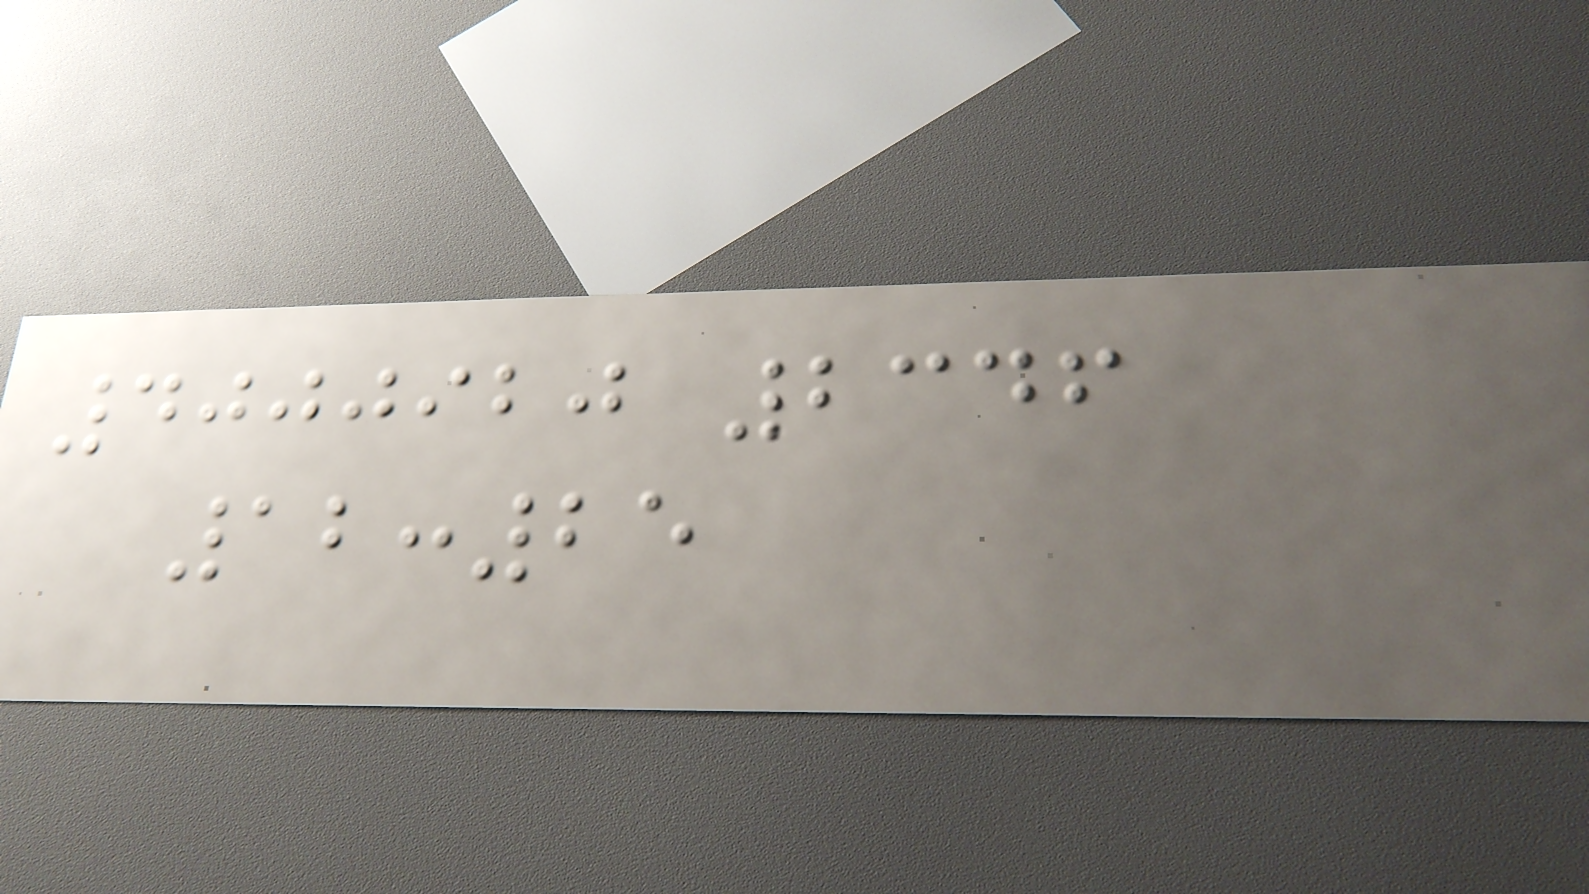4000920 2346
12:25
